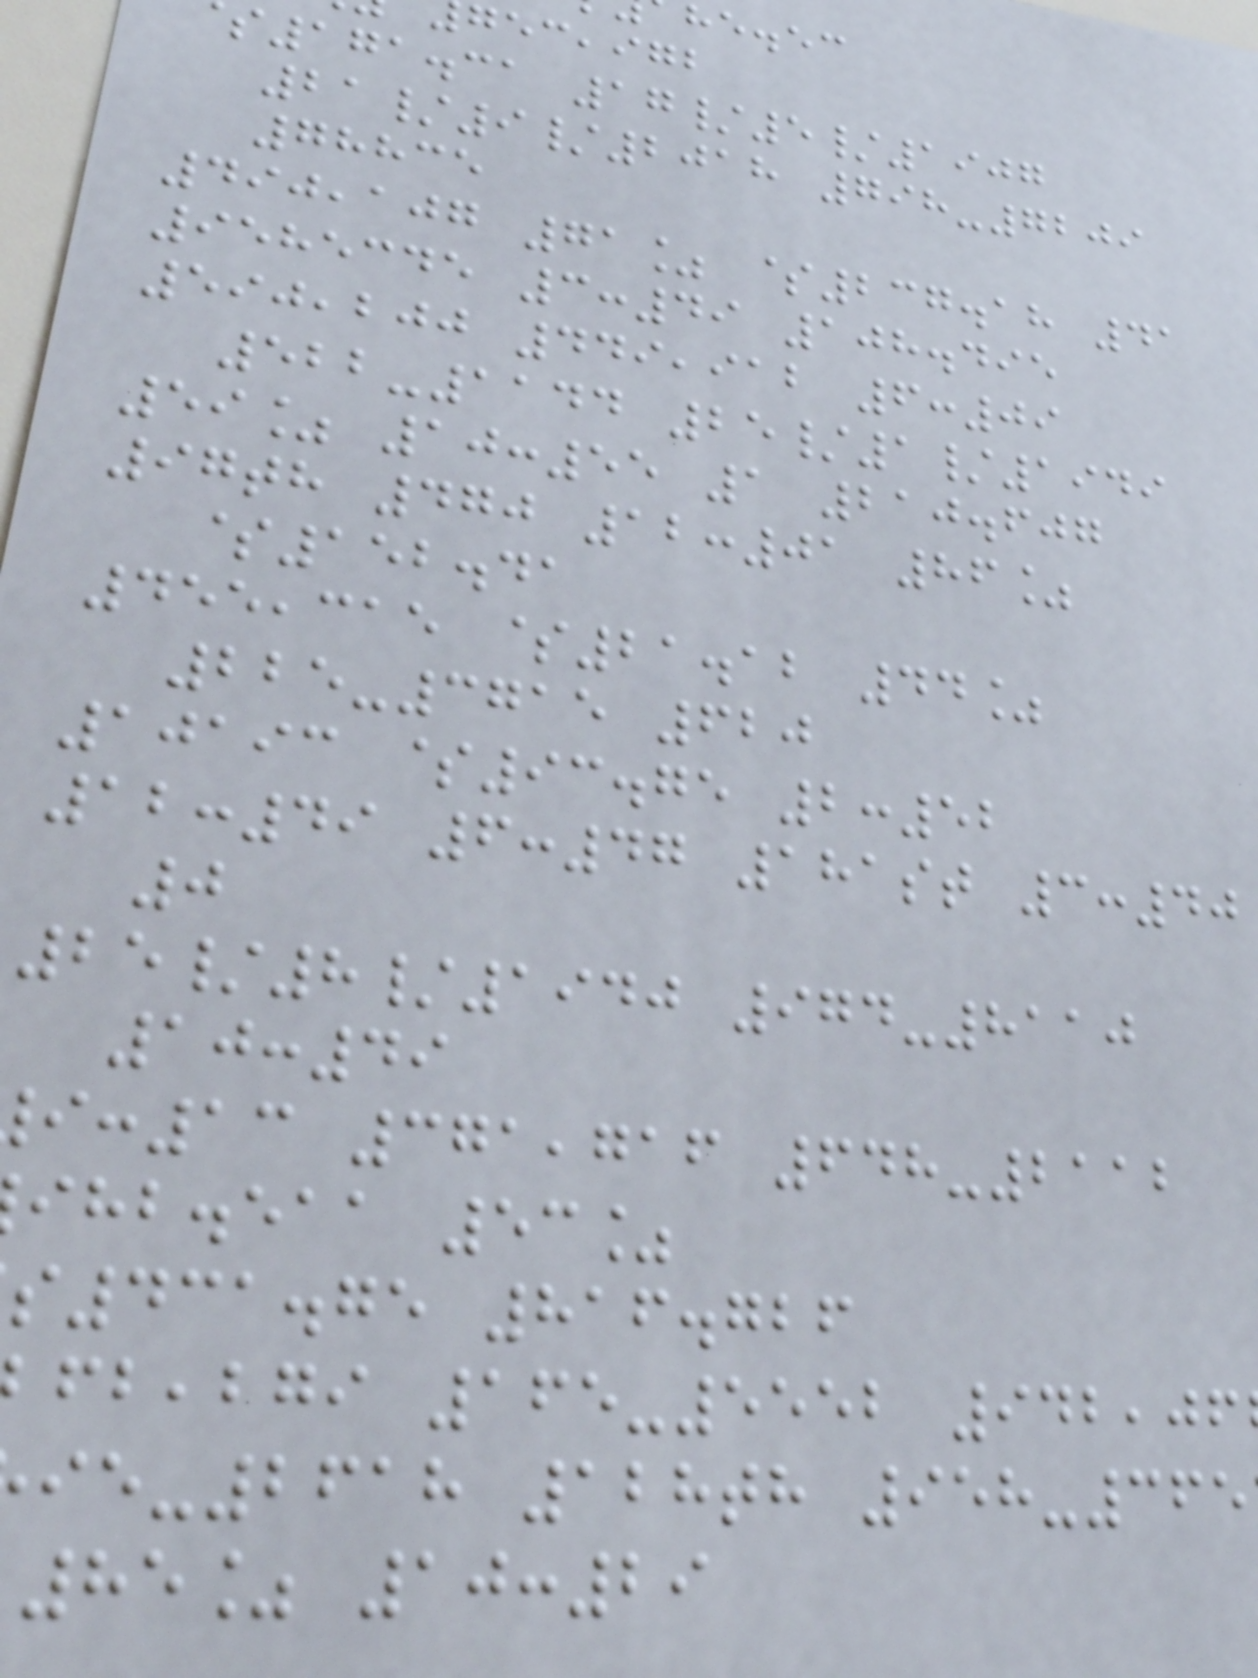he.ec
,igb
171.31 17/5/1907
21/9/2018 798-7209
78835
490,107 71% $237.18 41
9585345 3:49 108.495
590,200 449,912 6:09
522-1144 25/1/1949
59% 10:55 1 210.607
97th 470 12:01 86%
$152.41
455,315 $21.12 44%
225-3715 620
10193 $93.75 2:52
12:49 6:47 181st 3:40
0
25/8/1940 974-8110
10:49
:13 371,716 648-2112
ihb.eaa 53%
431.75 816.726
,bgi 165-5552 942,06
-2618 128th 958-365
85% 10:29
